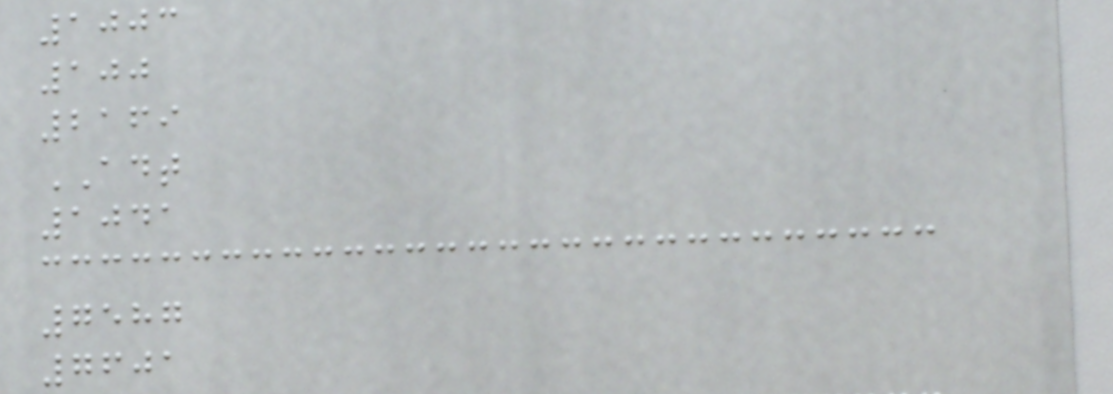1003
100
2169
ADT
1041
7587
7601
